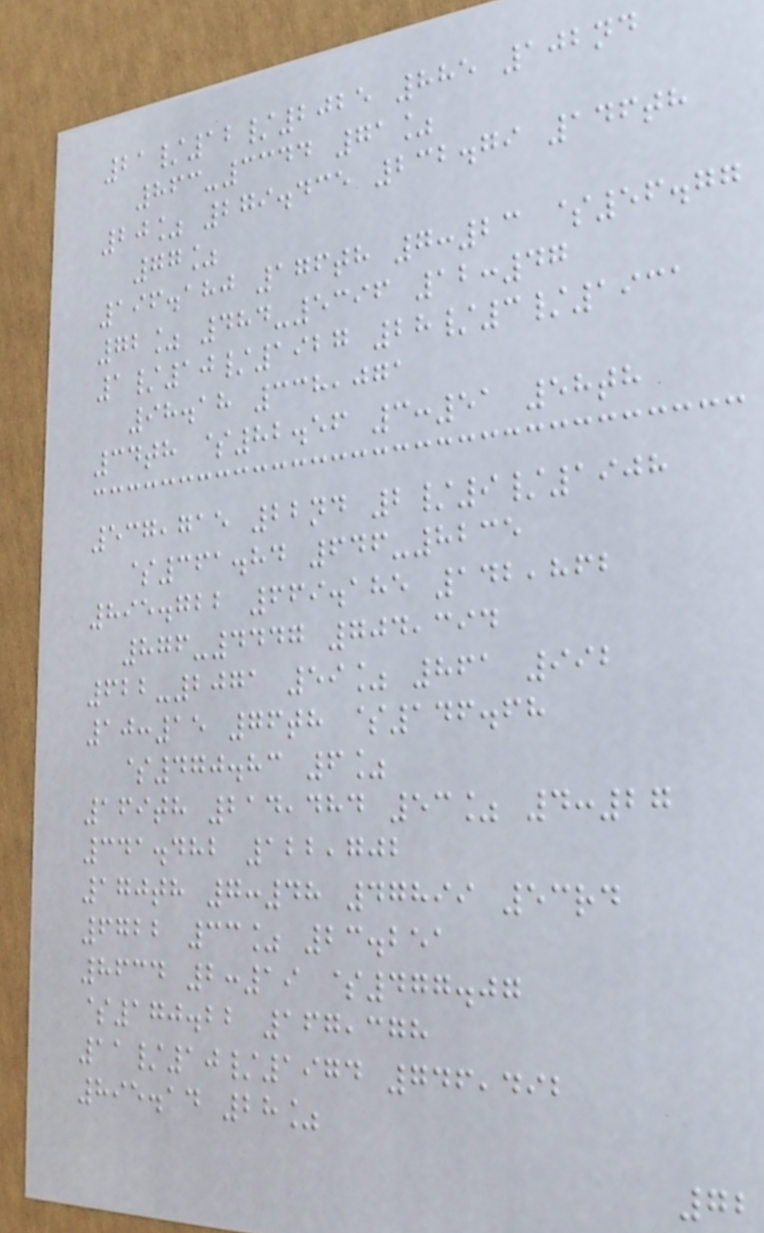21/12/2025 885 102nd
863-3344 71%
20% 279.435 232.79 146th
77%
196.180 176th 7:23 $56.77
72% 484-5396 12:47
1/10/1927 28/3/1931
98.18 338,071
34th $82.56 3:51 58th
537,715 22nd 2/9/1908
$361.84 646-8235
895.722 669.185 142,862
876-4447 704,394
622-2071 59% 861 992
10:15 76th $146.68
$470.83 6%
169th 214,484 53% 4:27
341.482 122,702
170th 7:48 47899 53rd
6722 33% 23.251
8634 2:19 $477.07
$170.22 167,378
11/10/1974 746,492
895.14 28%
72
